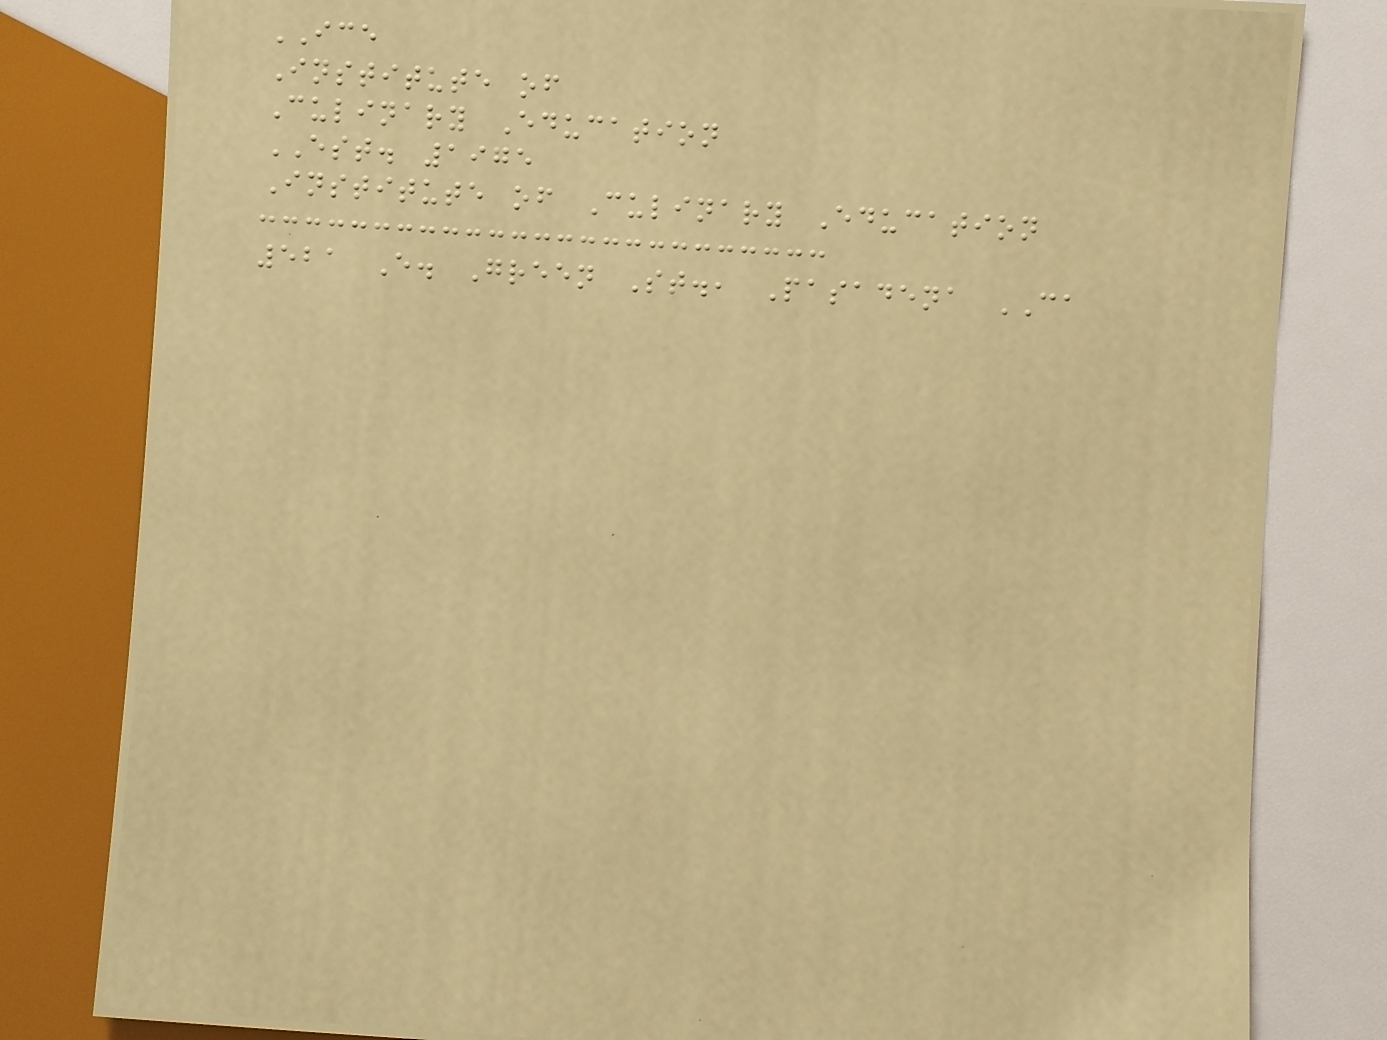ICE
Institute of
Culinary Education
EST. 1975
Institute of Culinary Education
521 E. Green St., Pasadena CA
